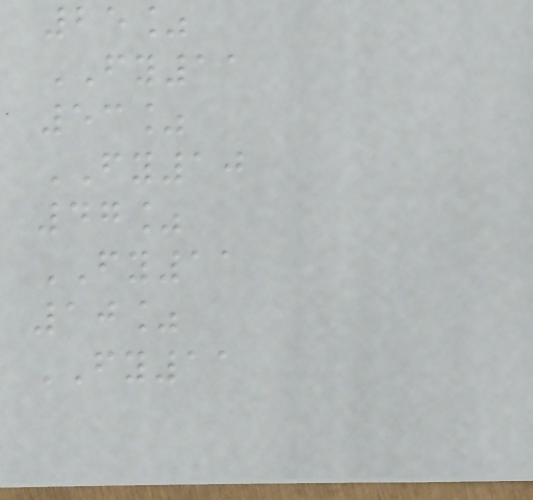25%
FY11
53%
FY10
47%
FY11
10%
FY11
